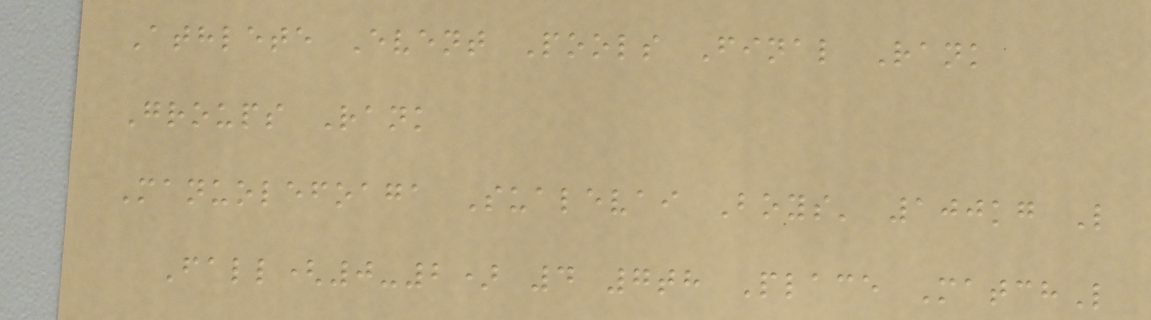Athlete Event Pools Final Rank
Groups Rank
Manuolefoaga Sualevai Boys' 100kg L
Fall(0-2) 4 7th Place MatchL
